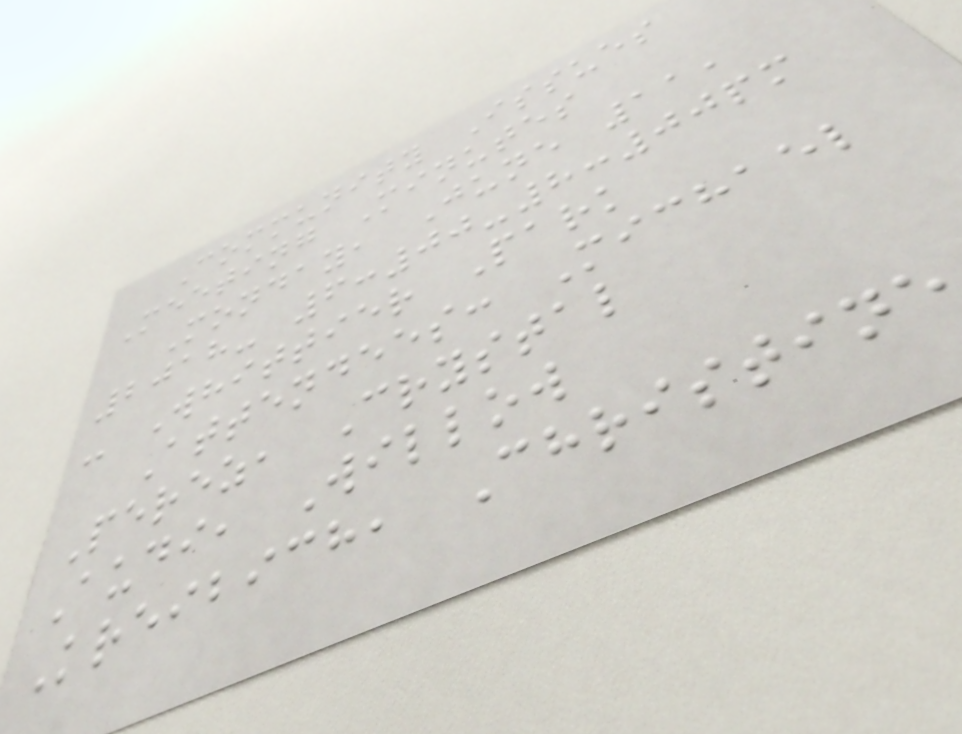Community Issues
Meeting Minutes
Monday, June 11,
2018- 6:00-8:00pm
- Whittier Park
Attendees: Michael
Perez, Crystal
Audi, Willow
Kreibich, Christine
